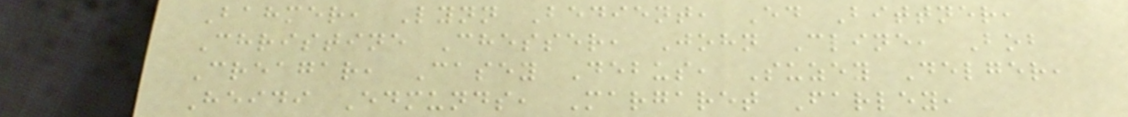Bahmer, Lynn Bedient, Ed Bittner,
Christine Chesser, John Cline, Bob
Creagar, Casey Debus, Suzey Delger,
Heidi Edmunds, Margaret Farley,
